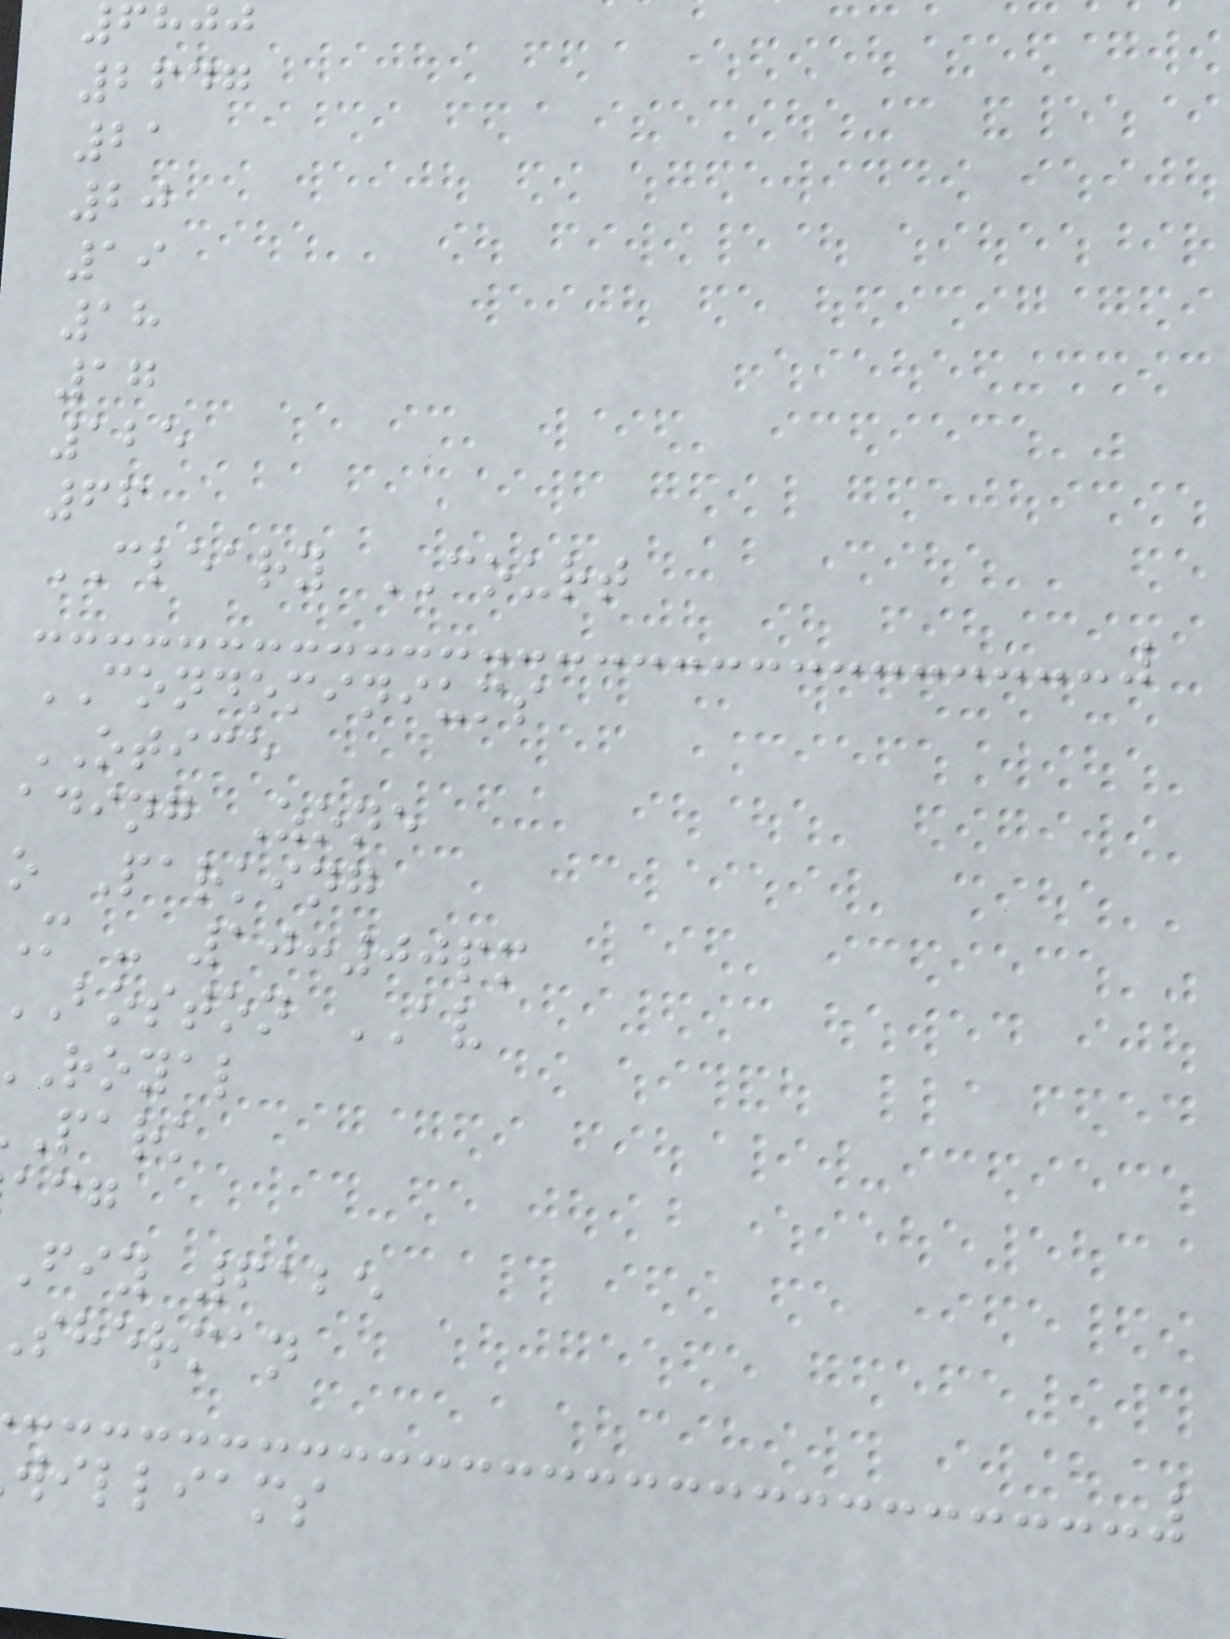6800
2647
21
20
19
18
17
125
66
CLEARY COURT
CONDOMINIUMS
OTICE
ading Zone
o Parking
M - 10:00pm
boston AV
royal
park
fiy 6125
sherman
williams
